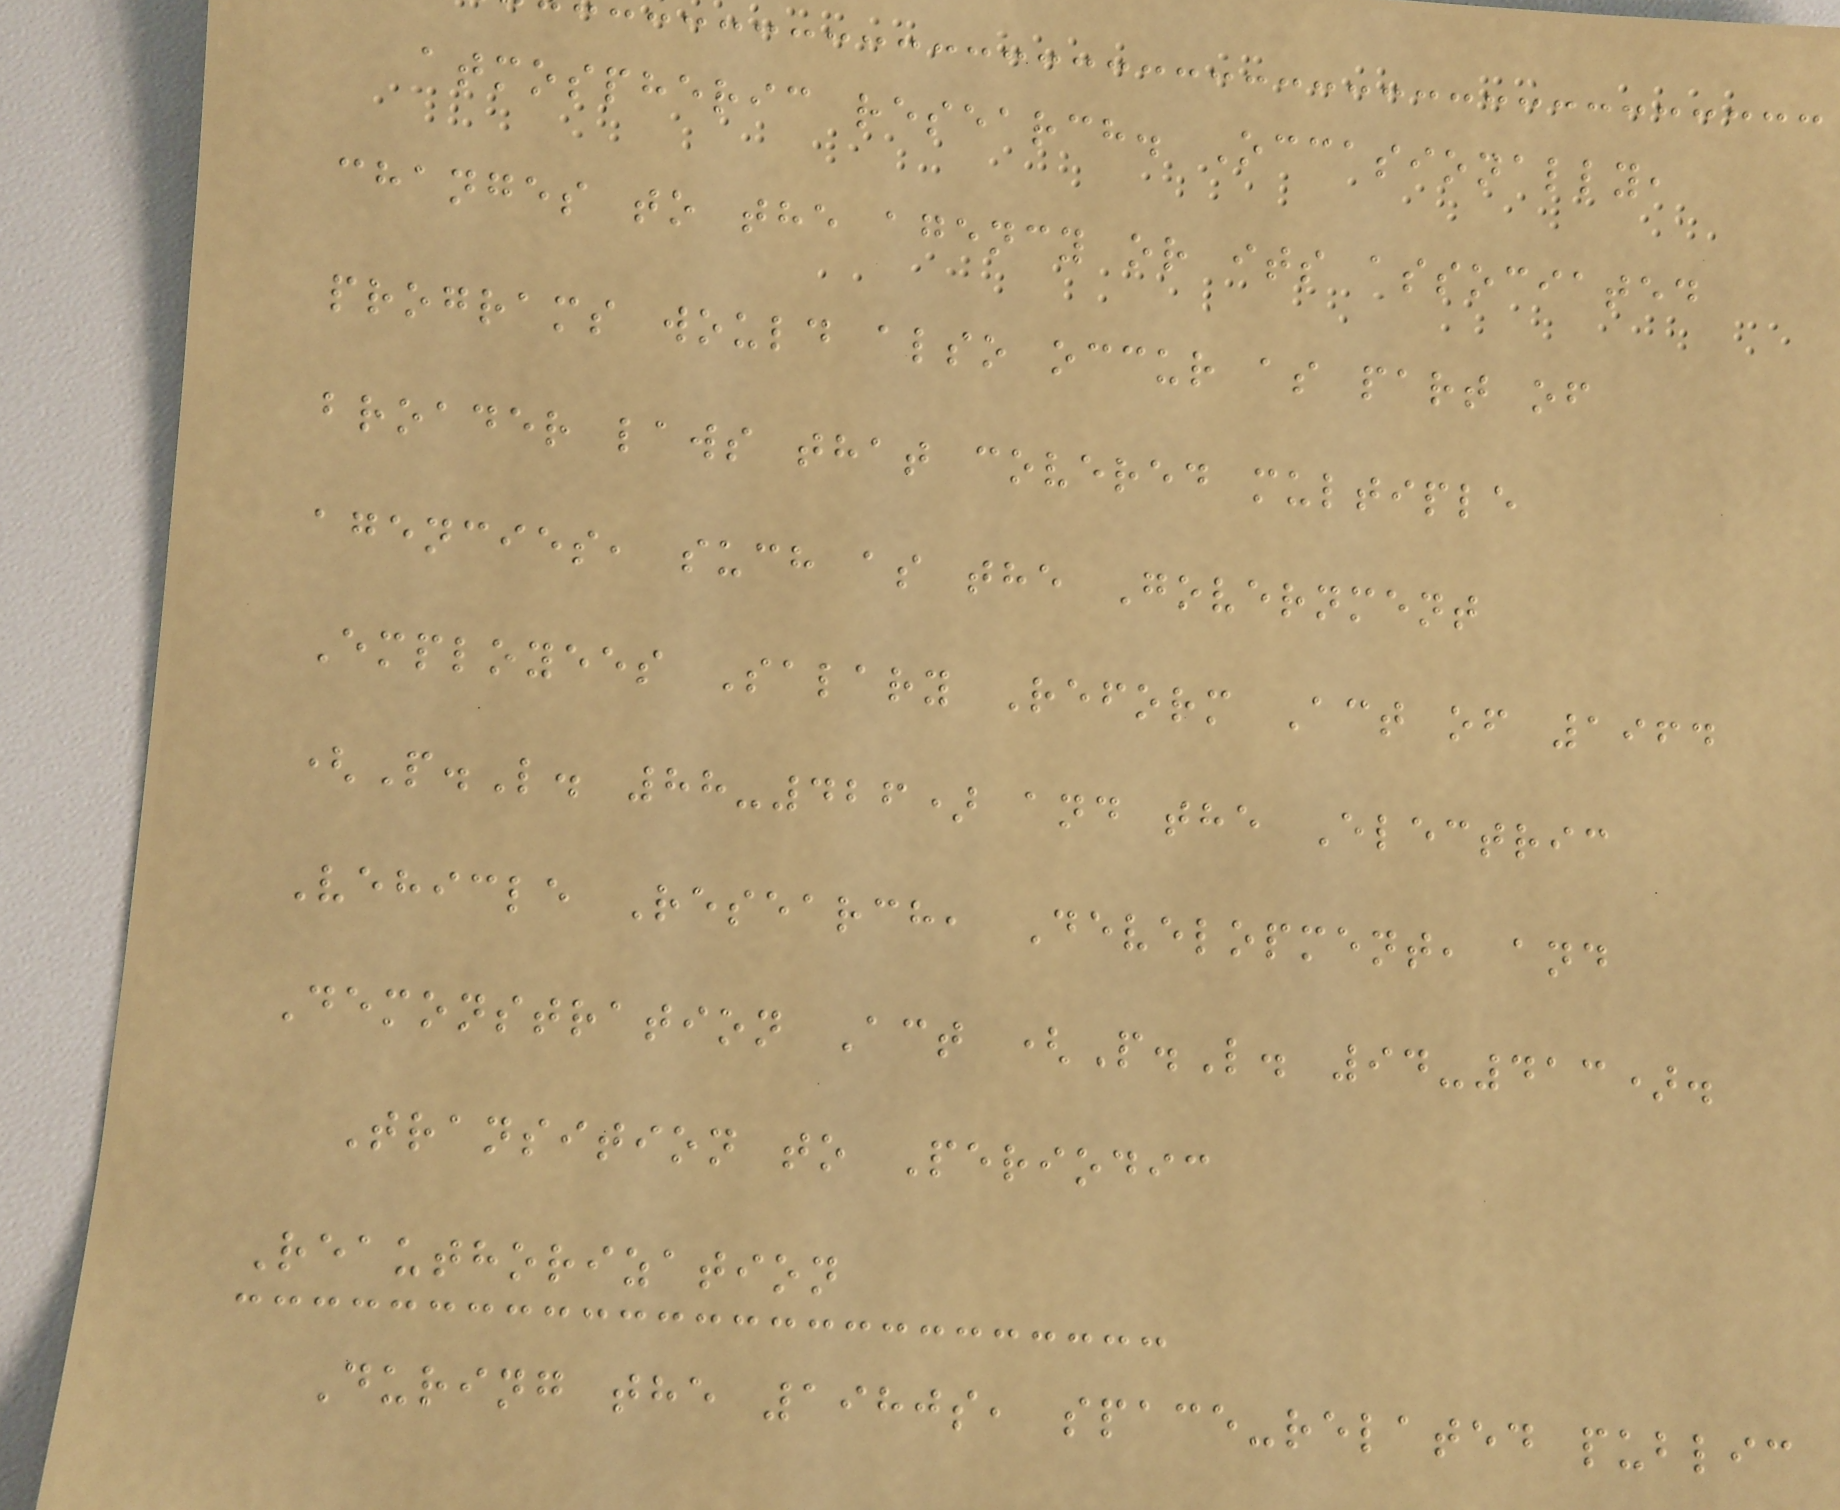atmospheric research. Occasionally,
changes to the agency or its associated
programs would also occur as part of
broader laws that covered multiple
agencies, such as the Government
Employees Salary Reform Act of 1964
(P.L. 88-426) and the Electric
Vehicle Research, Development, and
Demonstration Act (P.L. 94-413).
Transition to Periodic
Reauthorization
During the 1980s, space-related public
